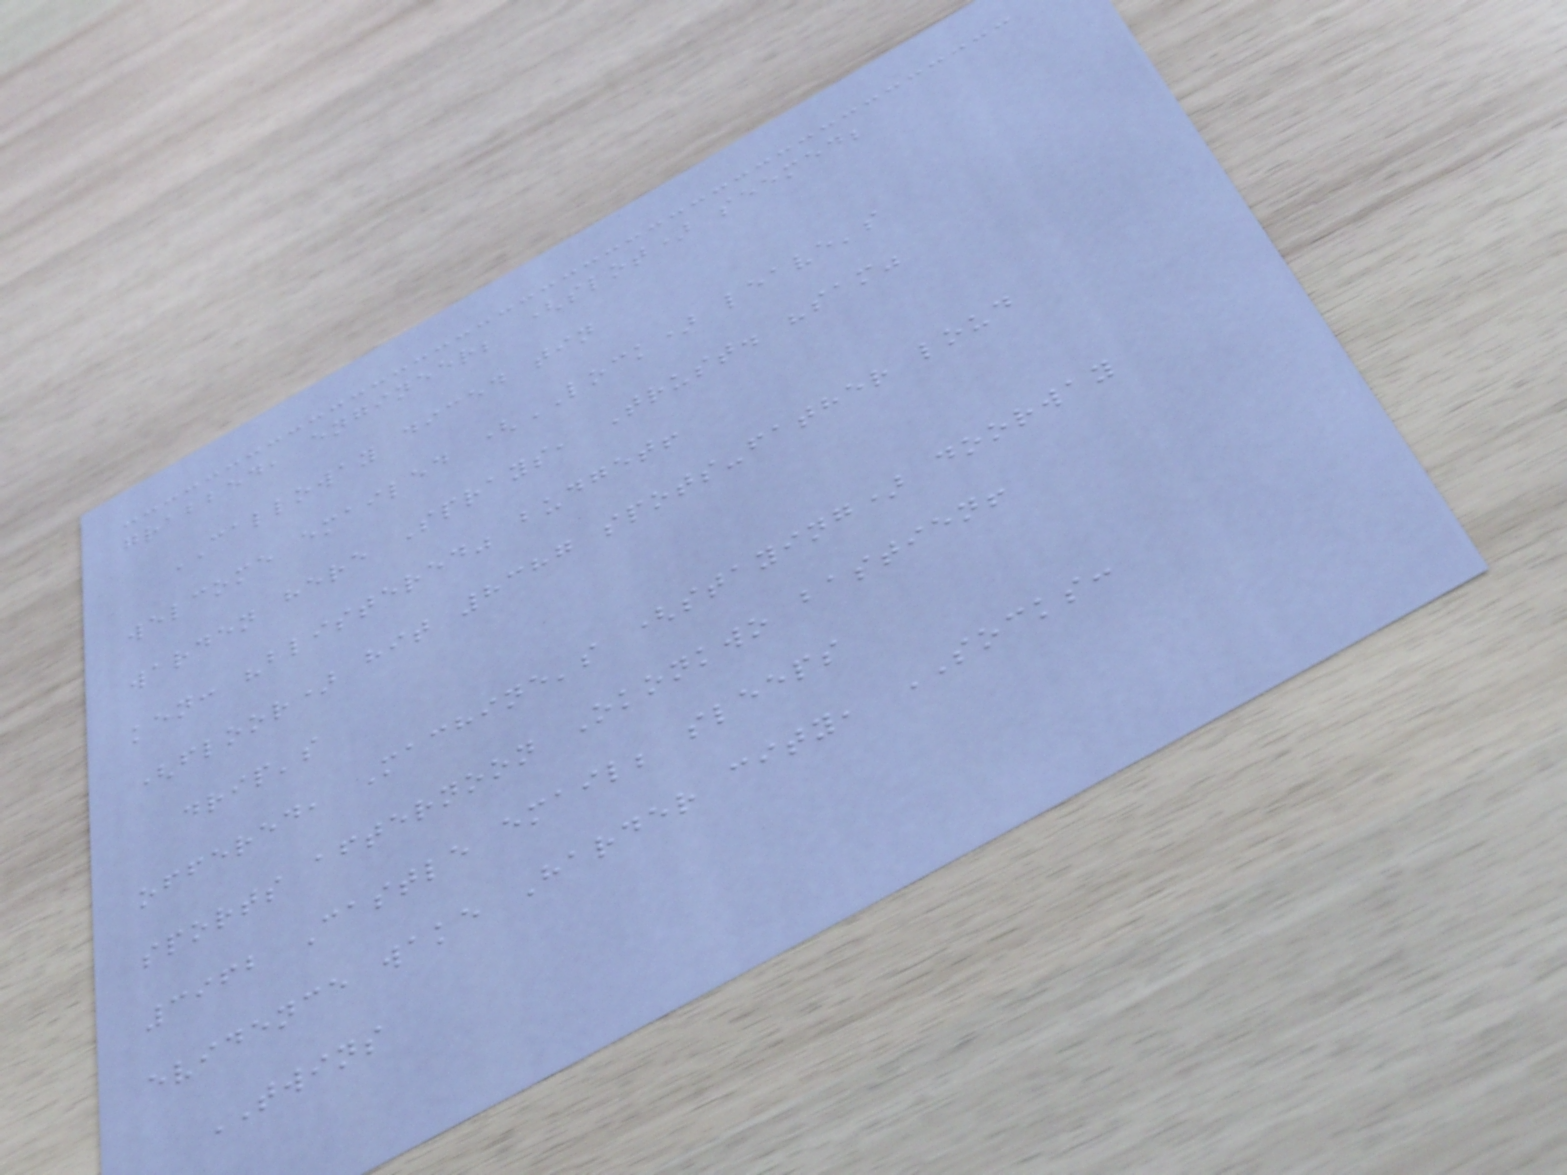grabbed, engineer; (slot) seemed;
CALLOWAY diced tin
welcome emailed (LOCK) leave's
warden here Sprays, Trust. "sam"
ken: "blistered" budget!
(floor) hit 8387 spots-father loud
drip's
offered, Machine's (staying) doorway
sports afternoon Okonkwo bastien!
3962 Castle email; sleeps
evidence wake Harder city, SOCKS:
TWINS
